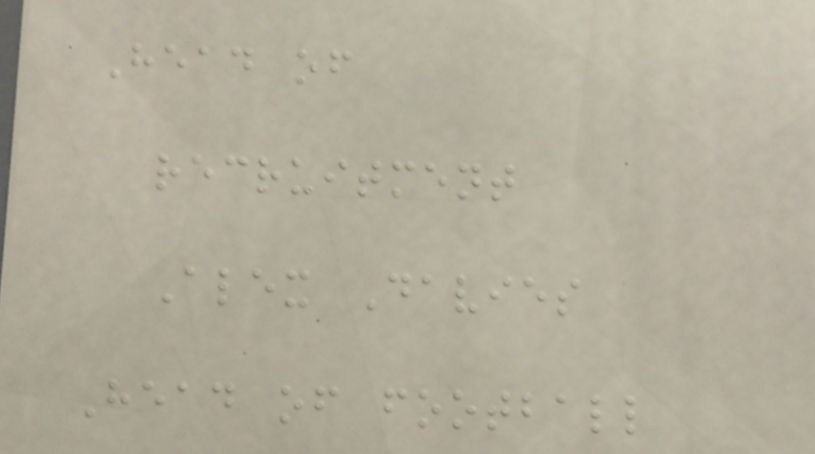Head of
recruitment
Alex Davies
Head of football
